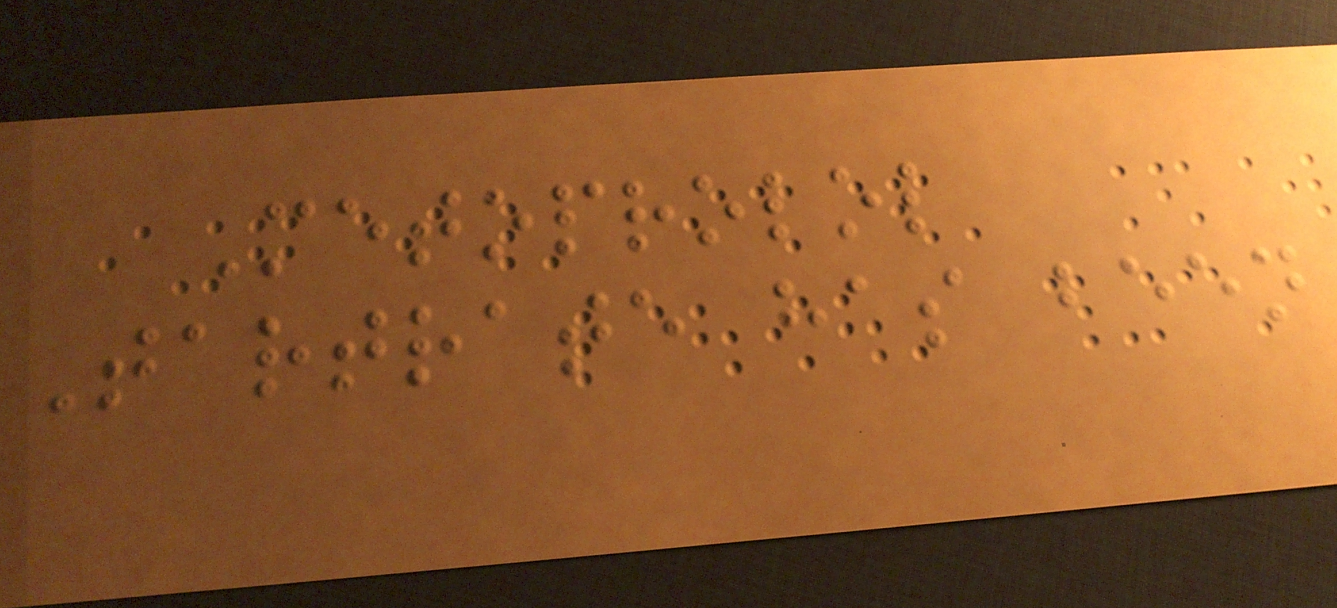Metoprolol
Tartrate has been
